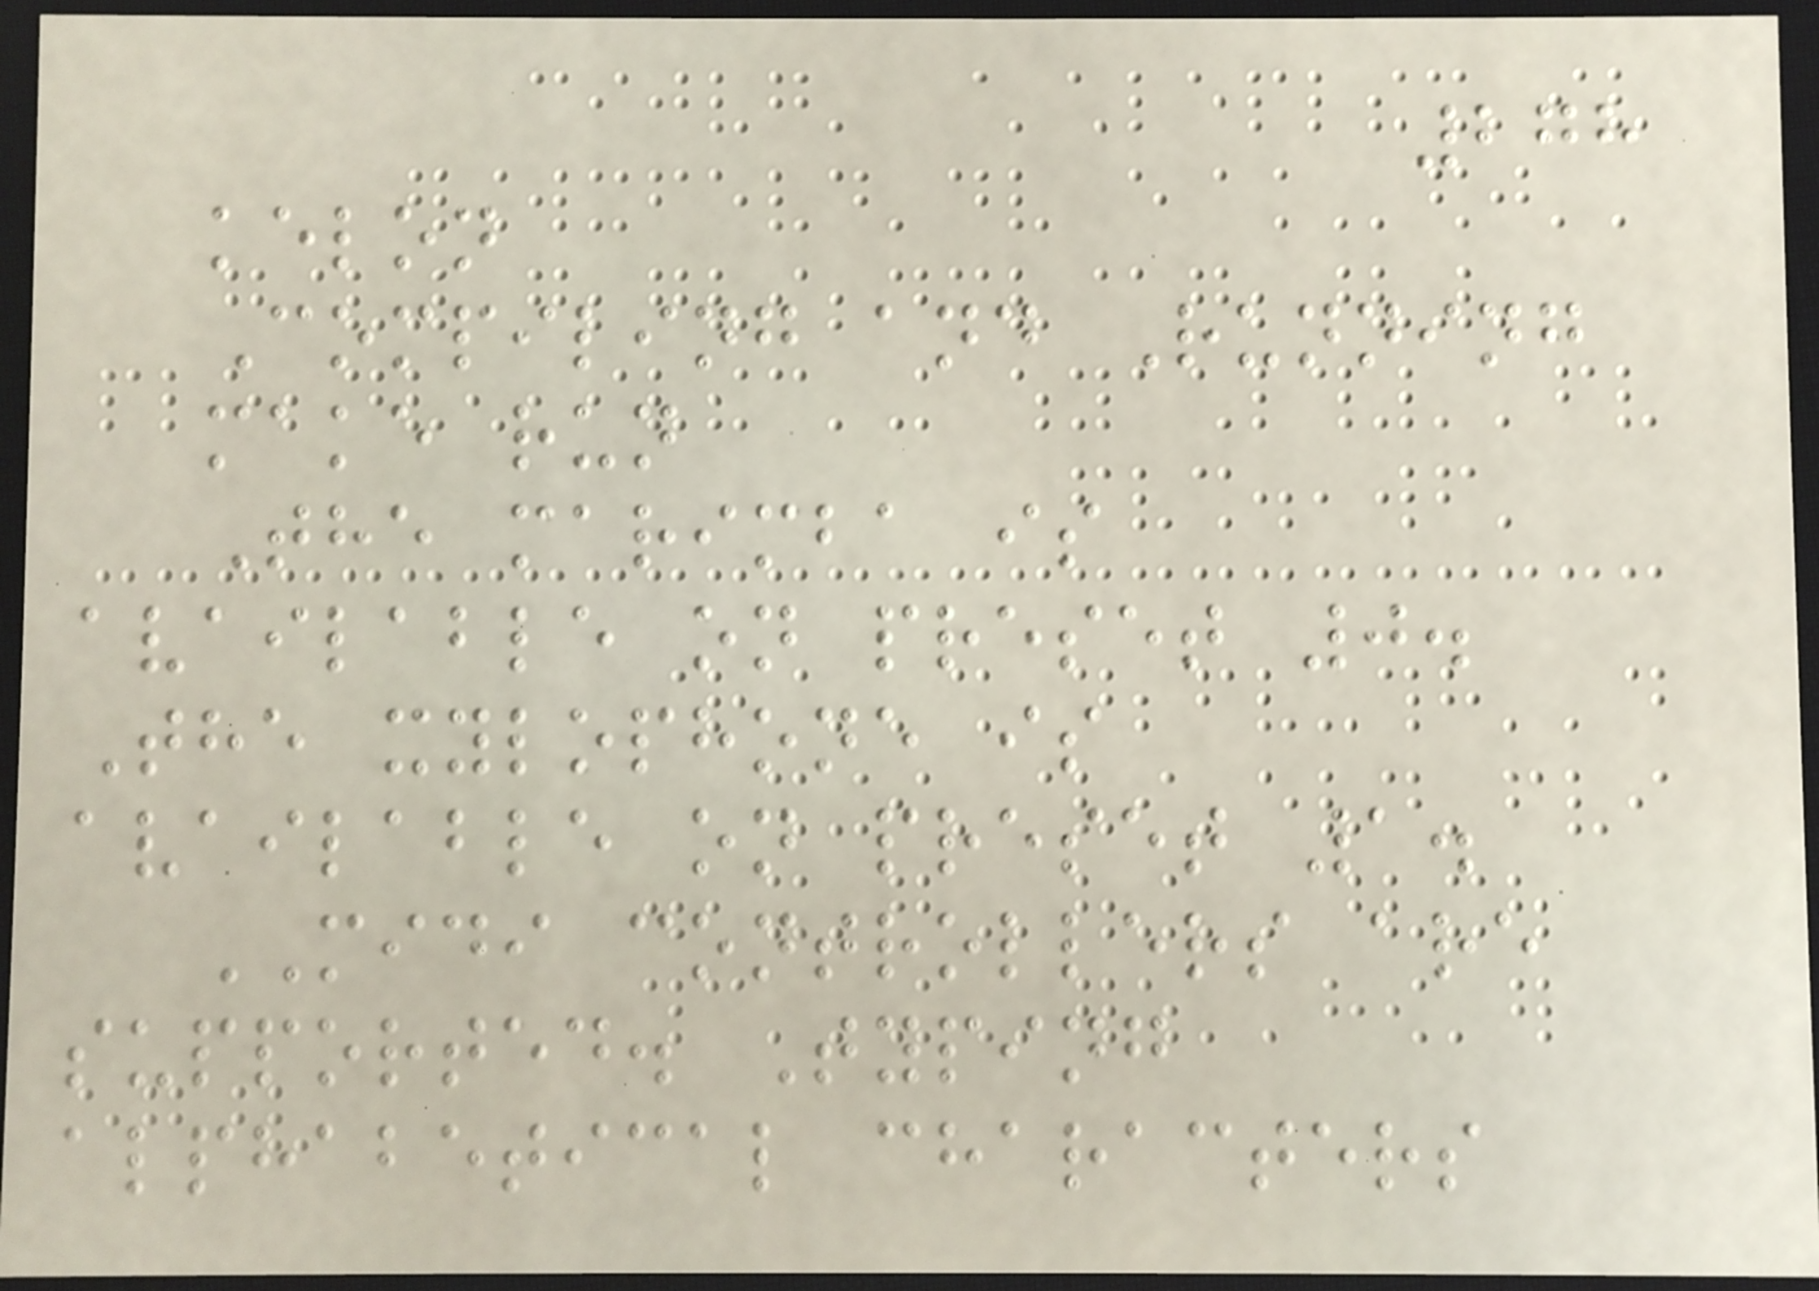278
kelon
Compiling and Running
make run
The marimba is
available on preset 0.
The xylophone is
available on preset 1.
MIDI controllers are
supported. Typing
alphabetical characters
